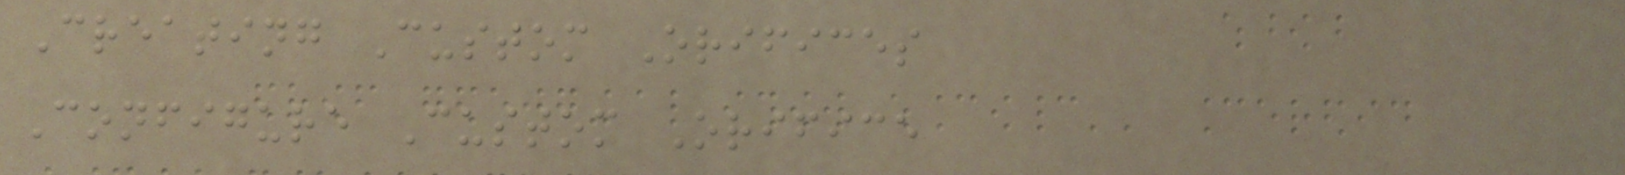Creating Custom Orifices
Configure Custom Orifice
